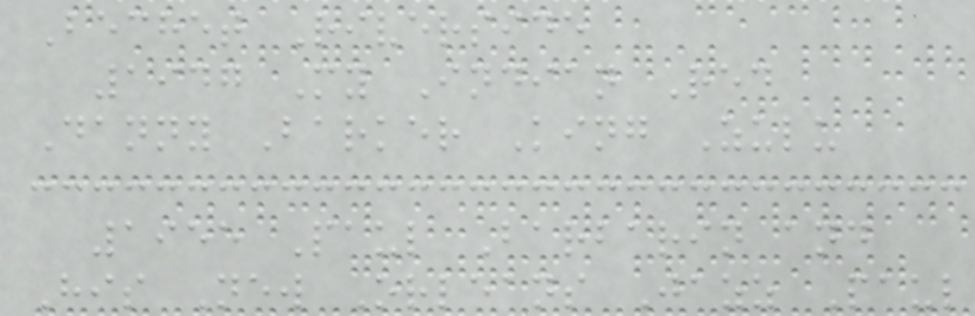Bechet Riverside
1947 My Indian Red
Danny Barker King Zulu
1955 Paul Barbarin and
His New Orleans Jazz Paul
